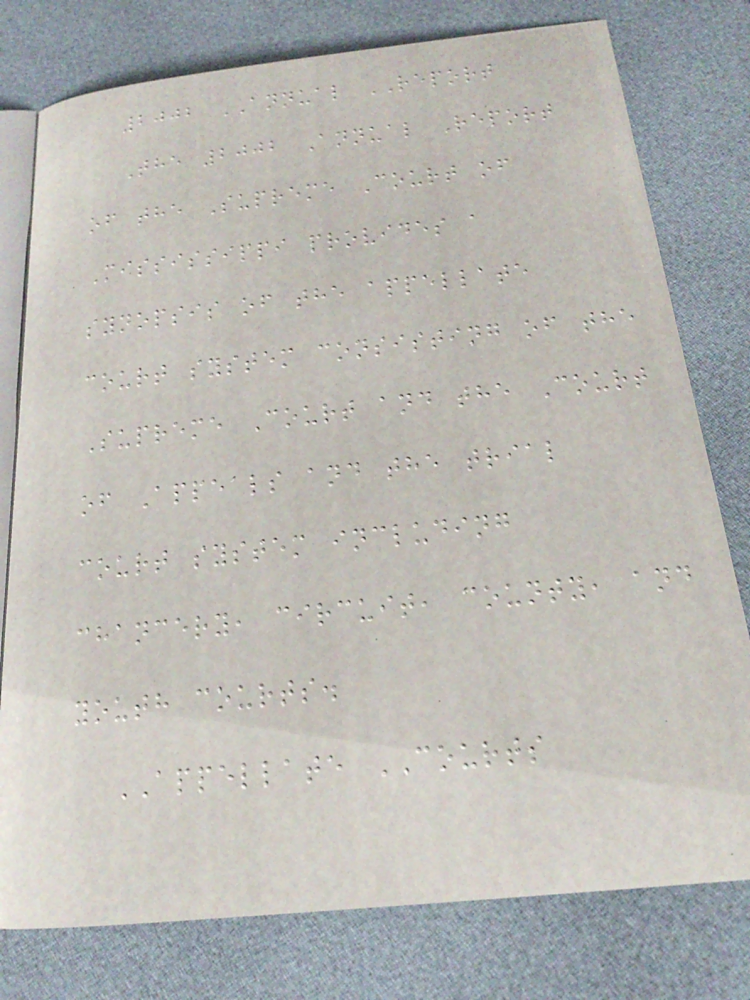2002 ANNUAL REPORT
The 2002 Annual Report
of the Supreme Court of
Mississippi provides a
synopsis of the appellate
court system consisting of the
Supreme Court and the Court
of Appeals and the trial
court system including
chancery, circuit, county, and
youth courts.
APPELLATE COURTS
